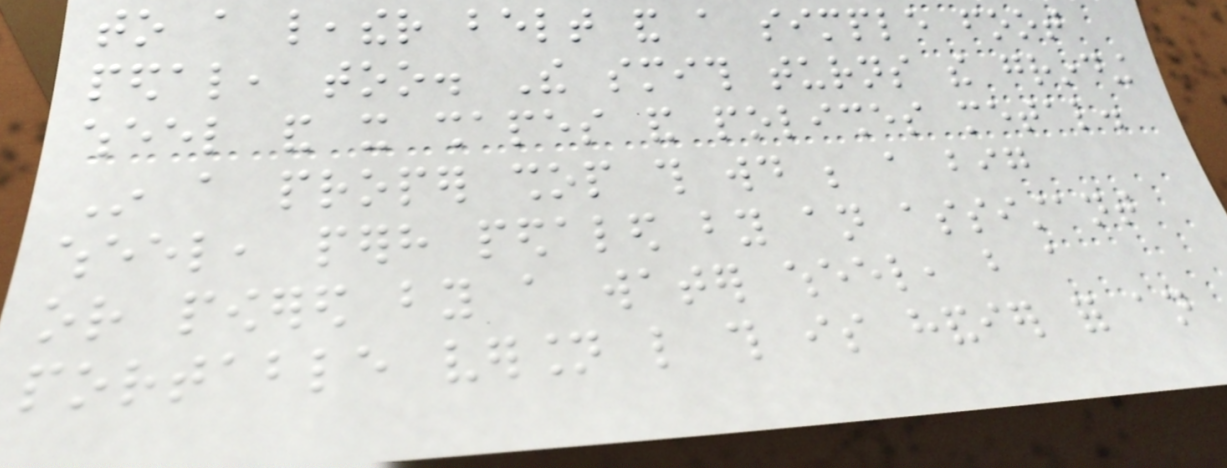to a leather belt and a simple foot
pedal, too. The smith turns the grinding
wheel and it shapes and polishes metal.
In a proper shop this would be a big
wheel, perhaps pedaled by an assistant
or powered by a water wheel, but a
portable version like this is handier for an
